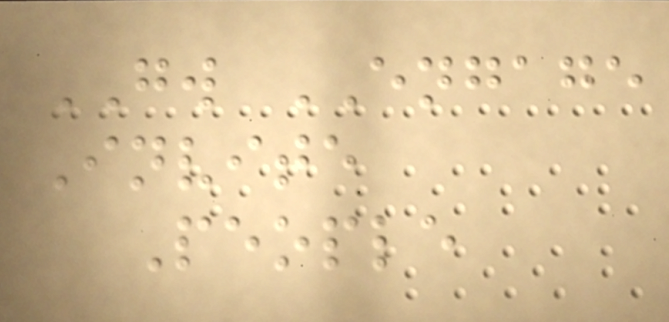GW ENGAGE
Invite
People
